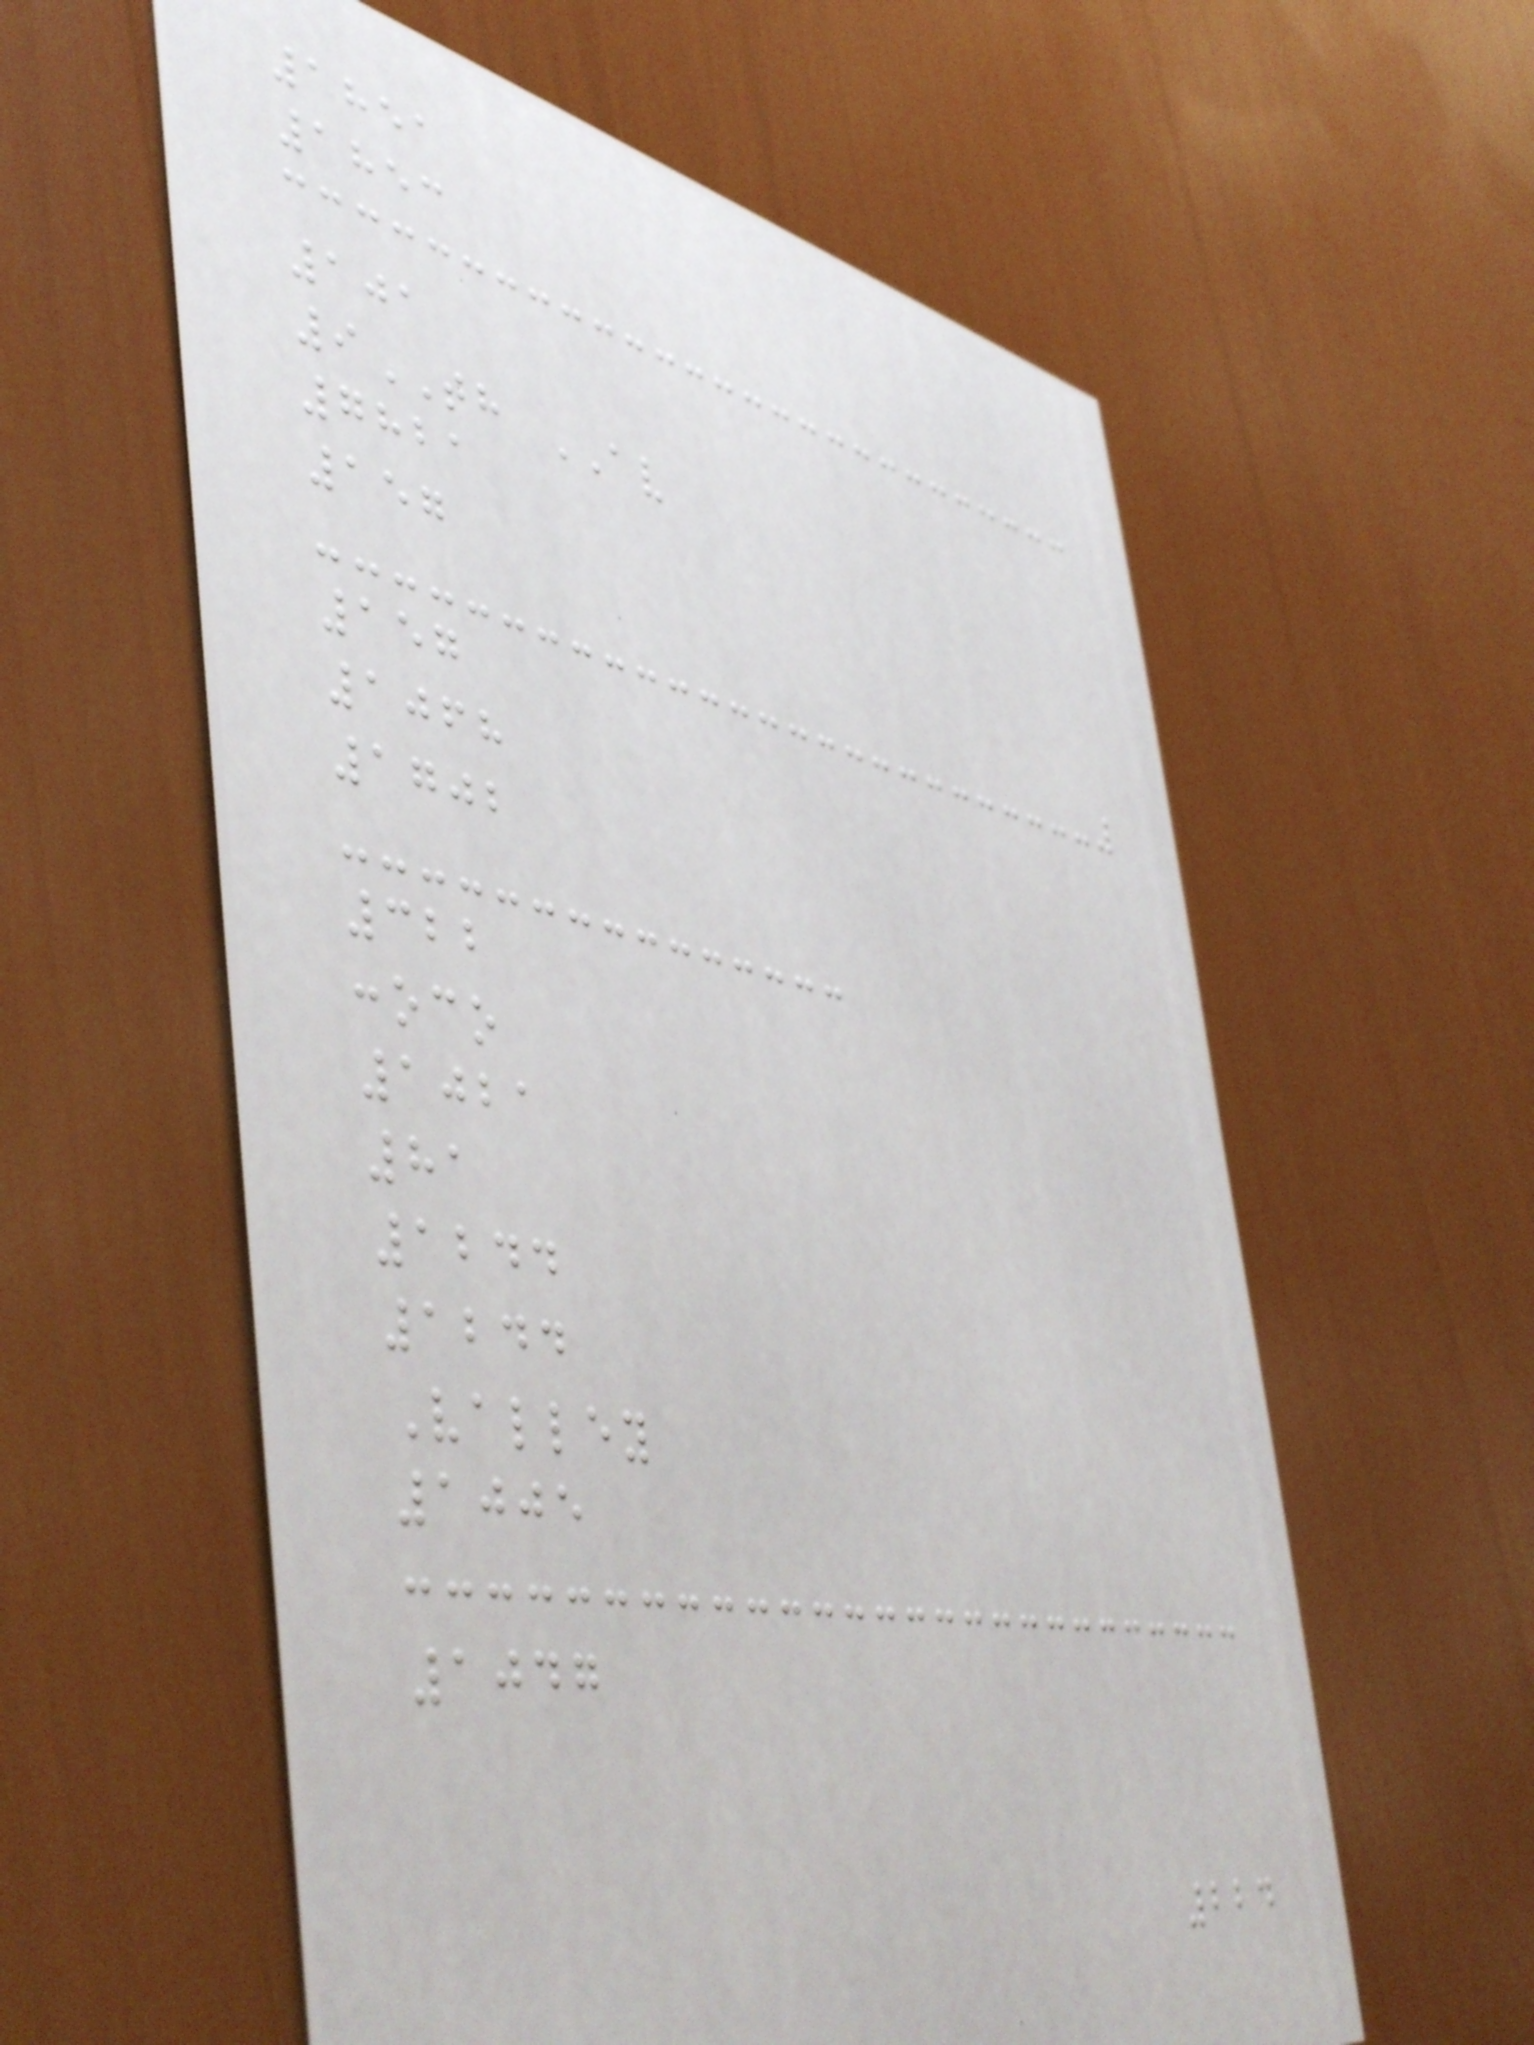1851
1853
101
9TH AV
7821
157
157
1068
1702
322
conoco
1021
81
1244
1244
Valley
1005
1047
224
